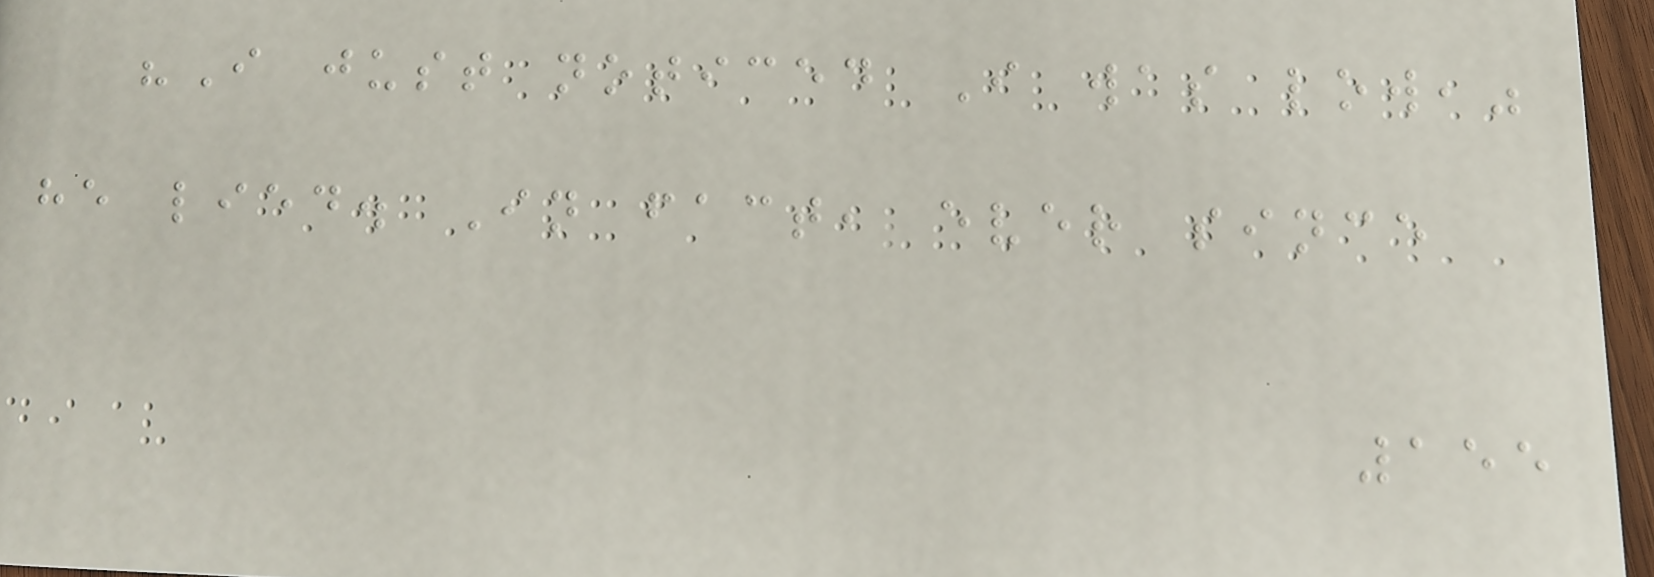"I just noticed I was low,"
he lied. In fact, ever since
155
